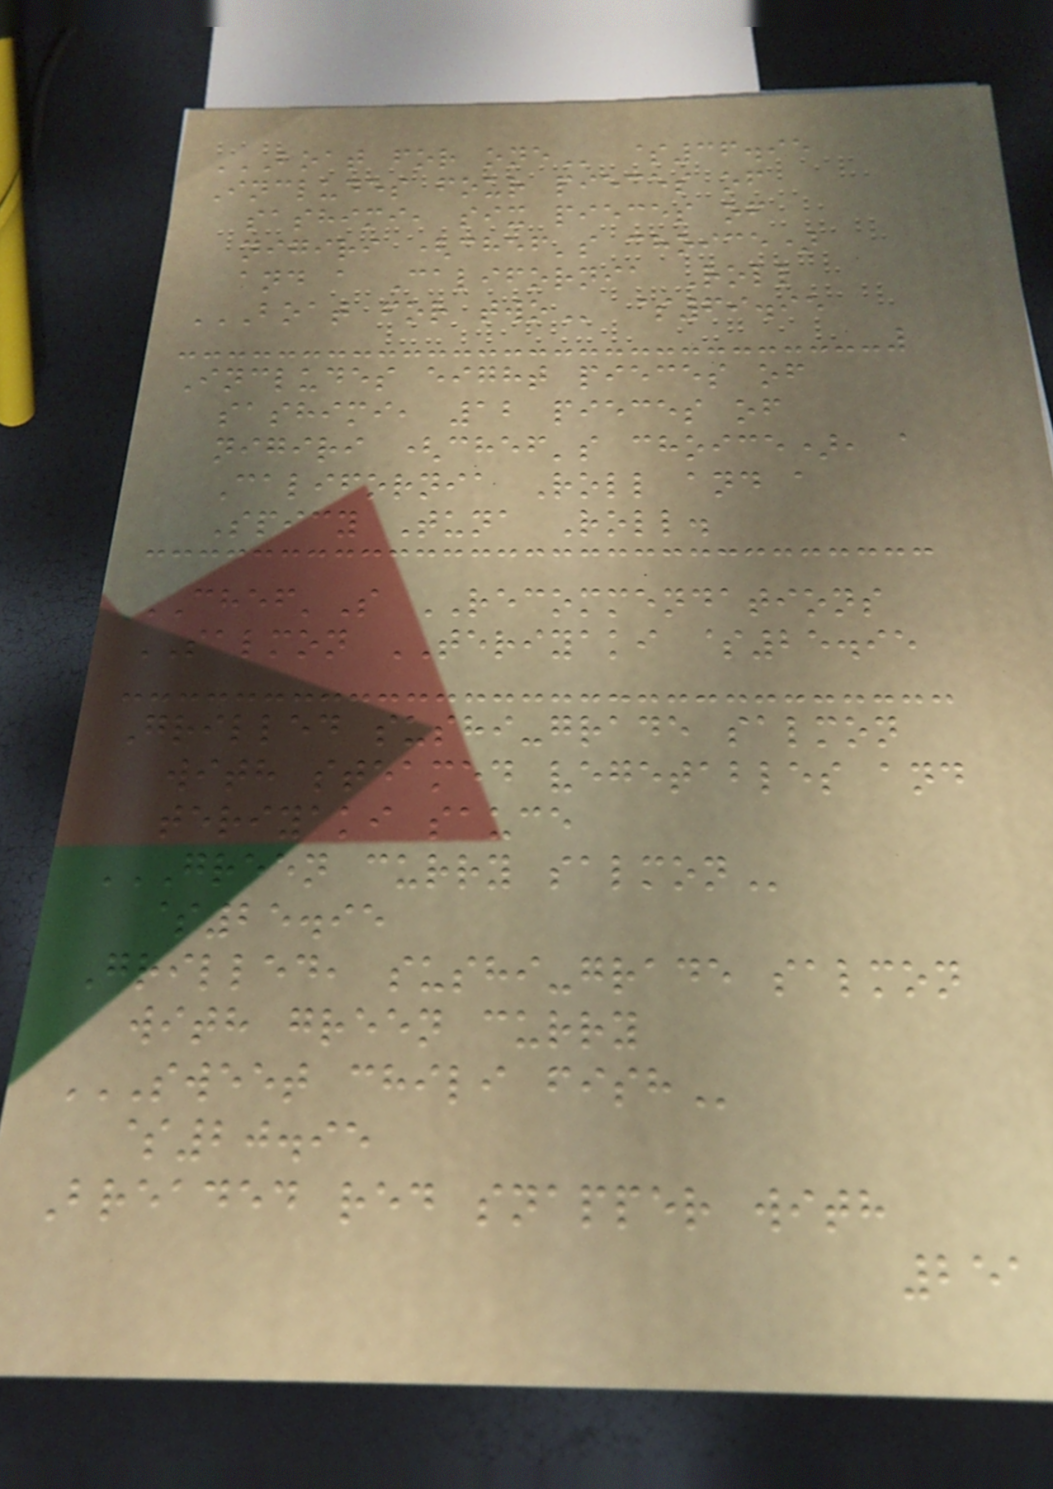BOAT FOR ONE $36.95
Includes four pieces of
sashimi, six pieces of
nigiri (chef's choice)
and a California Roll
BOAT FOR TWO $69.95
Includes eight pieces of
sashimi, 12 pieces of
nigiri (chef's choice), a
California Roll and a
Spicy Tuna Roll.
CHEF'S RECOMMENDATIONS
SALMON TERIYAKI $25.95
Grilled sushi-grade salmon
with steamed vegetables and
teriyaki sauce
GREEN CURRY SALMON
$25.95
Grilled, sushi-grade salmon
with green curry
SWEET CHILI FISH
$20.95
Breaded red snapper with
251
